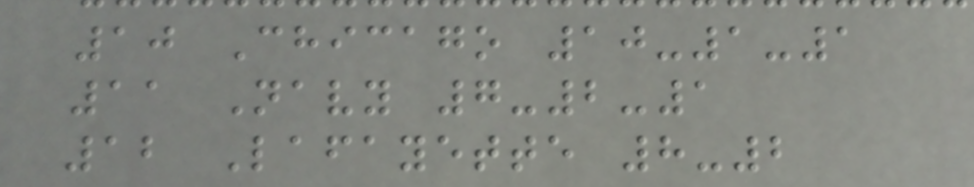10 Chicago 10-1-1
11 Navy 7-2-1
12 Lafayette 8-2
